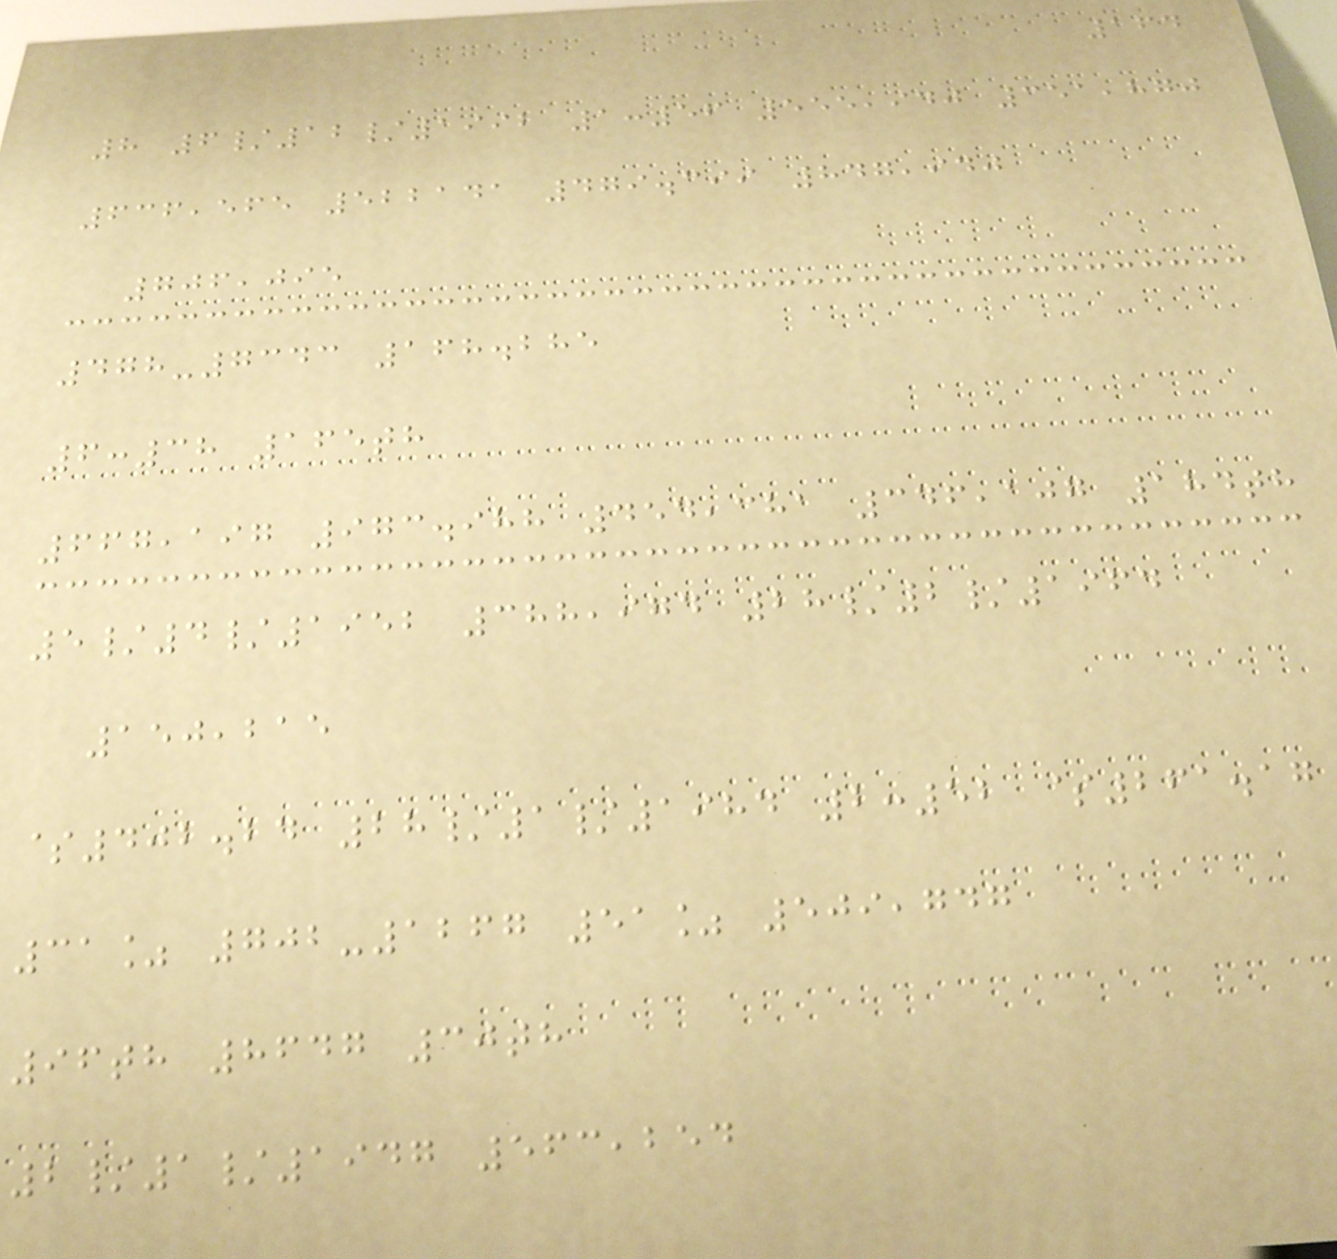164
8 6/12/1992 1:56 555,940 351,870
636,565 522141 479.399 847,940
706,095
478-7343 168.285
6:38 165th
667,197 973.988 454,381 346,107 184th
5/4/1952 388,974 28/2/1964
150,215
$402.24 28/1/1984 2:52 $261.17
31% 702-1267 51% 509,747
96th 8647 30th
2/1/1947 563,254
